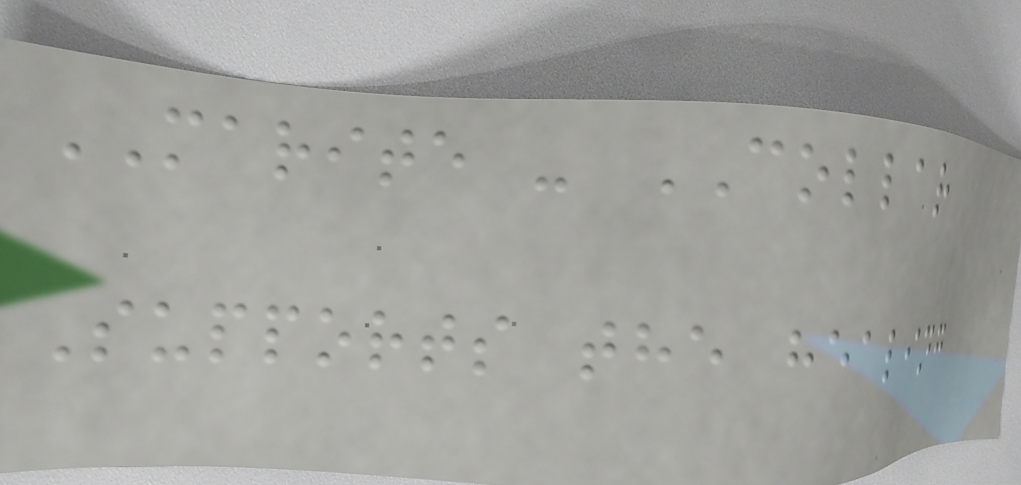MARITE - COLLAR
Supports the healing
